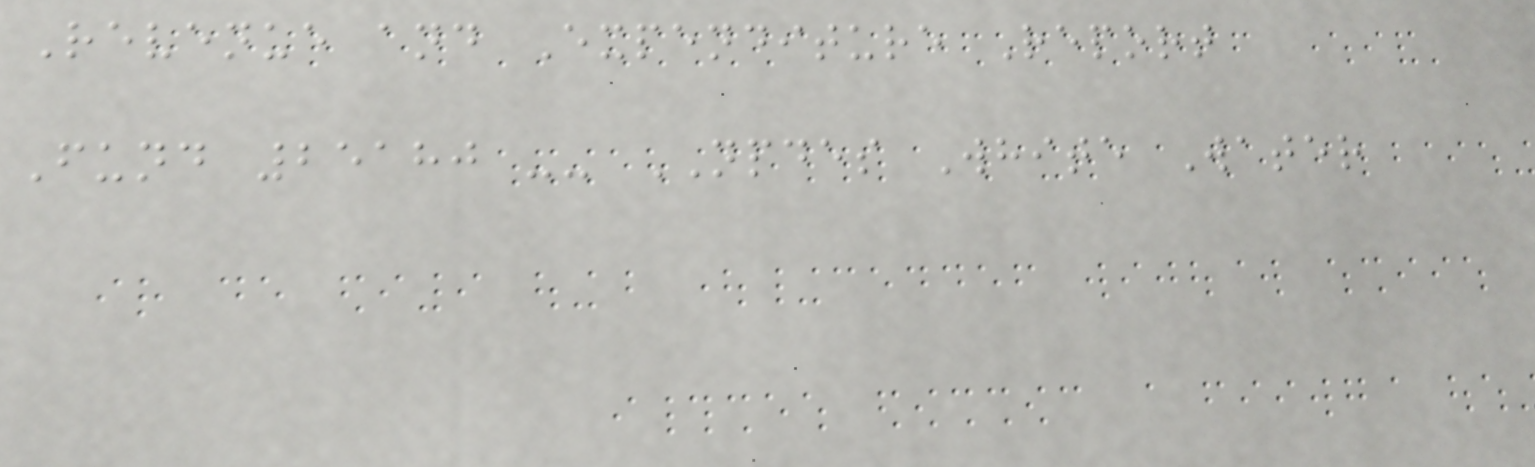Revenue and Expenditure Report
Fund 25180 -- NPDES White Water
